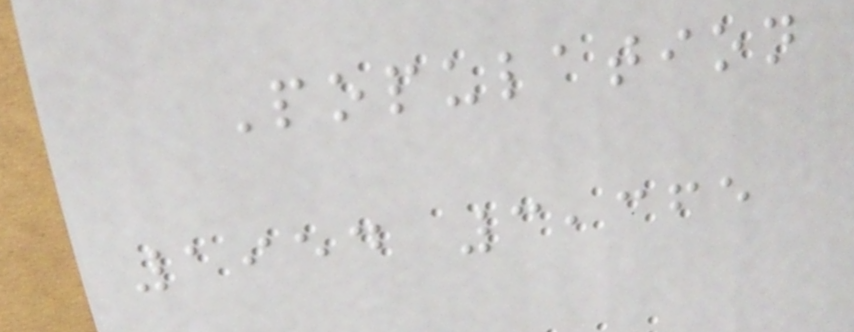Population
1954 3,365
